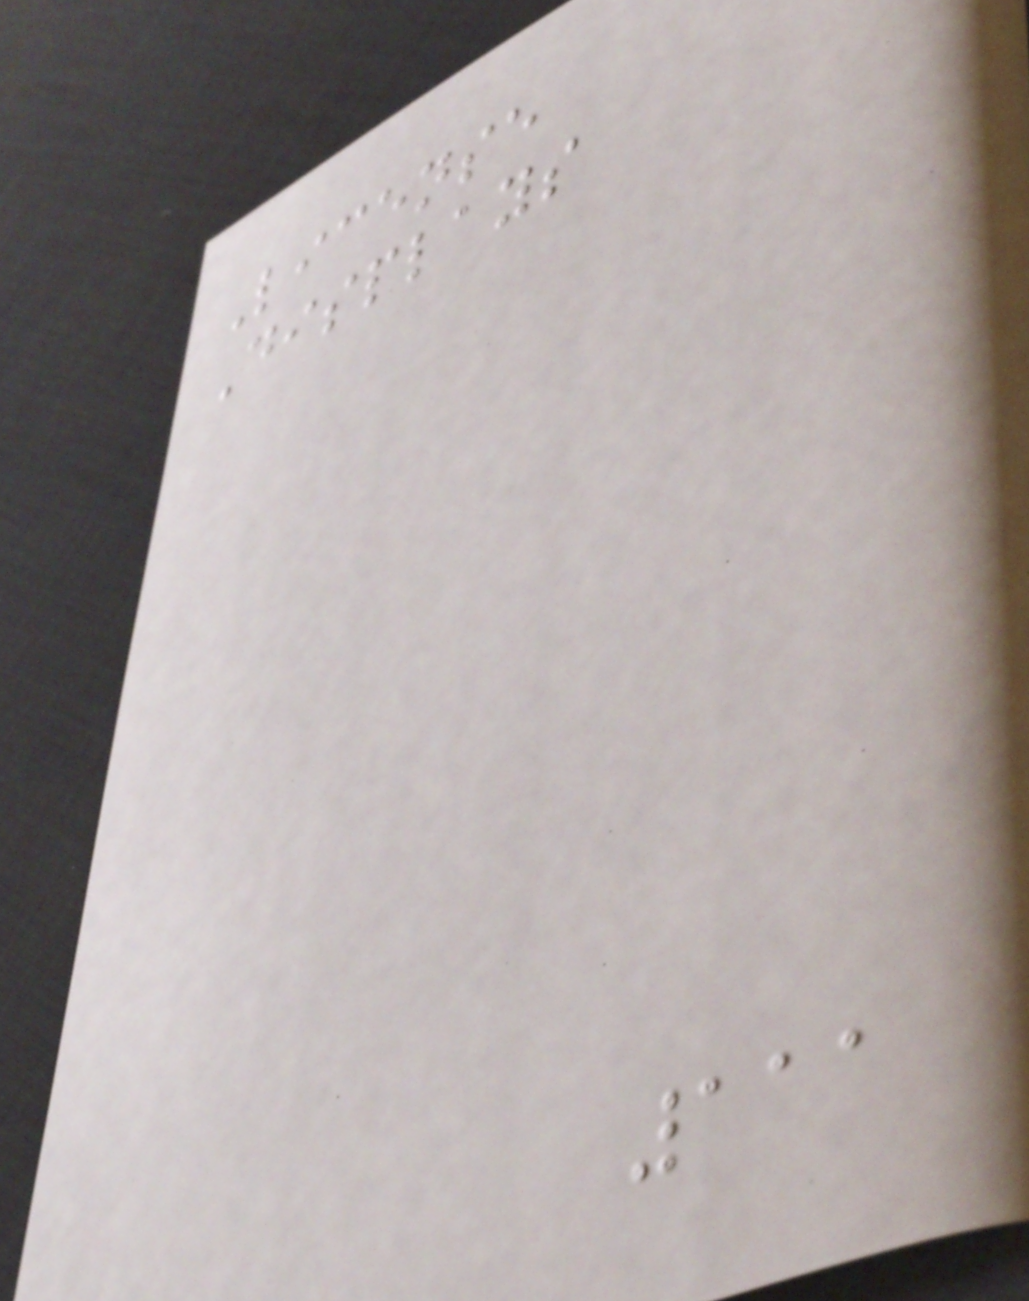License
Displays
111
